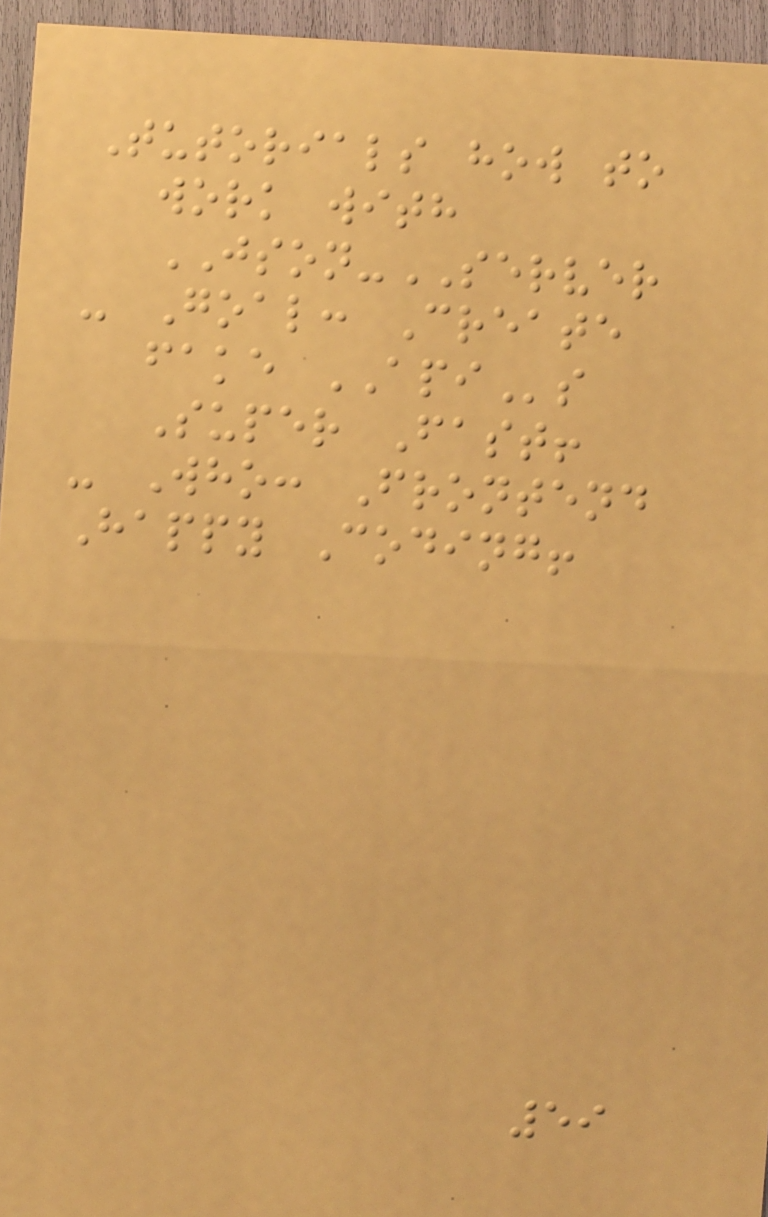Tutorials how to
work with
JSON-SERVER
- Goal: Create
fake APIs
Super Fast!
- Who: Frontend
Happy Coding!
59
